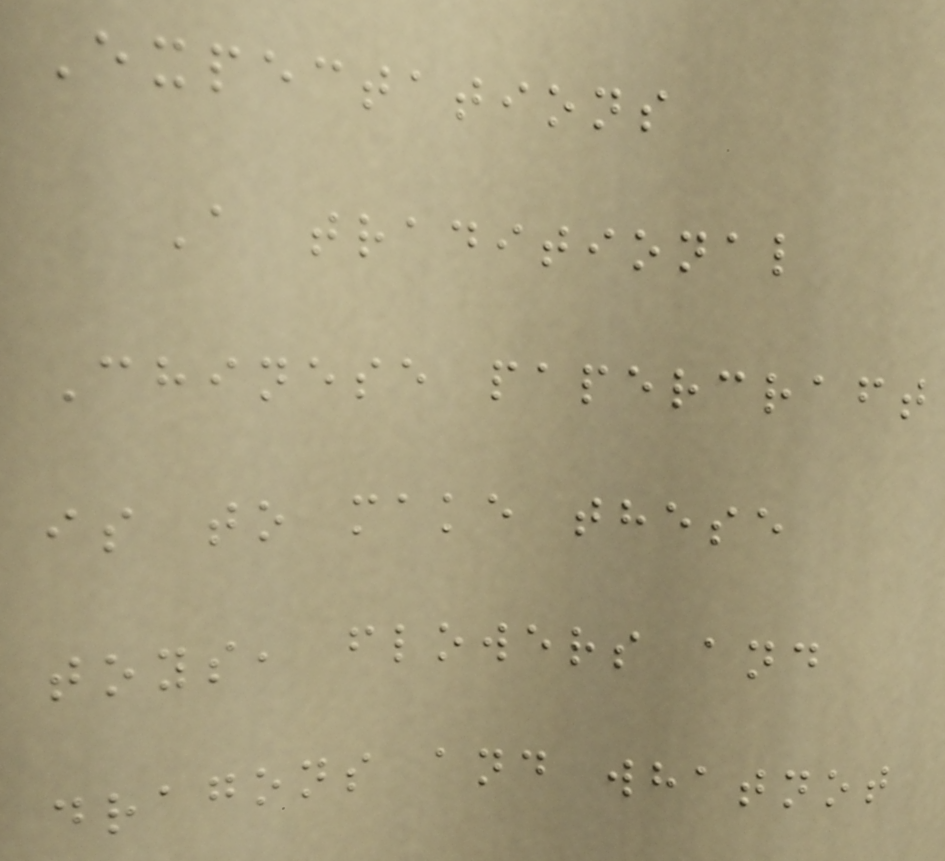Expectations
A traditional
Chinese papercraft
is to make these
toys, flowers and
dragons and whatnot
